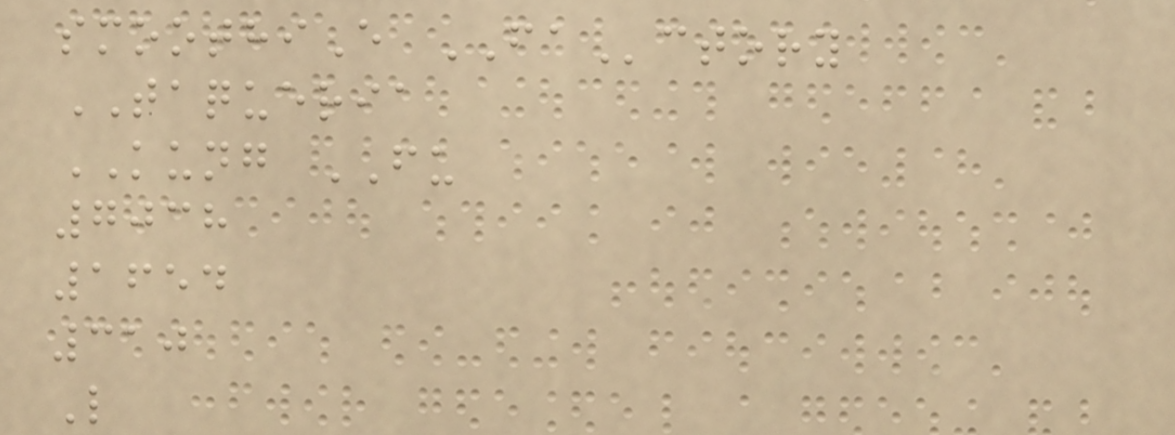smoothiE FActory
TAQUERIA
KUNG FU
7038
1654
310
L
